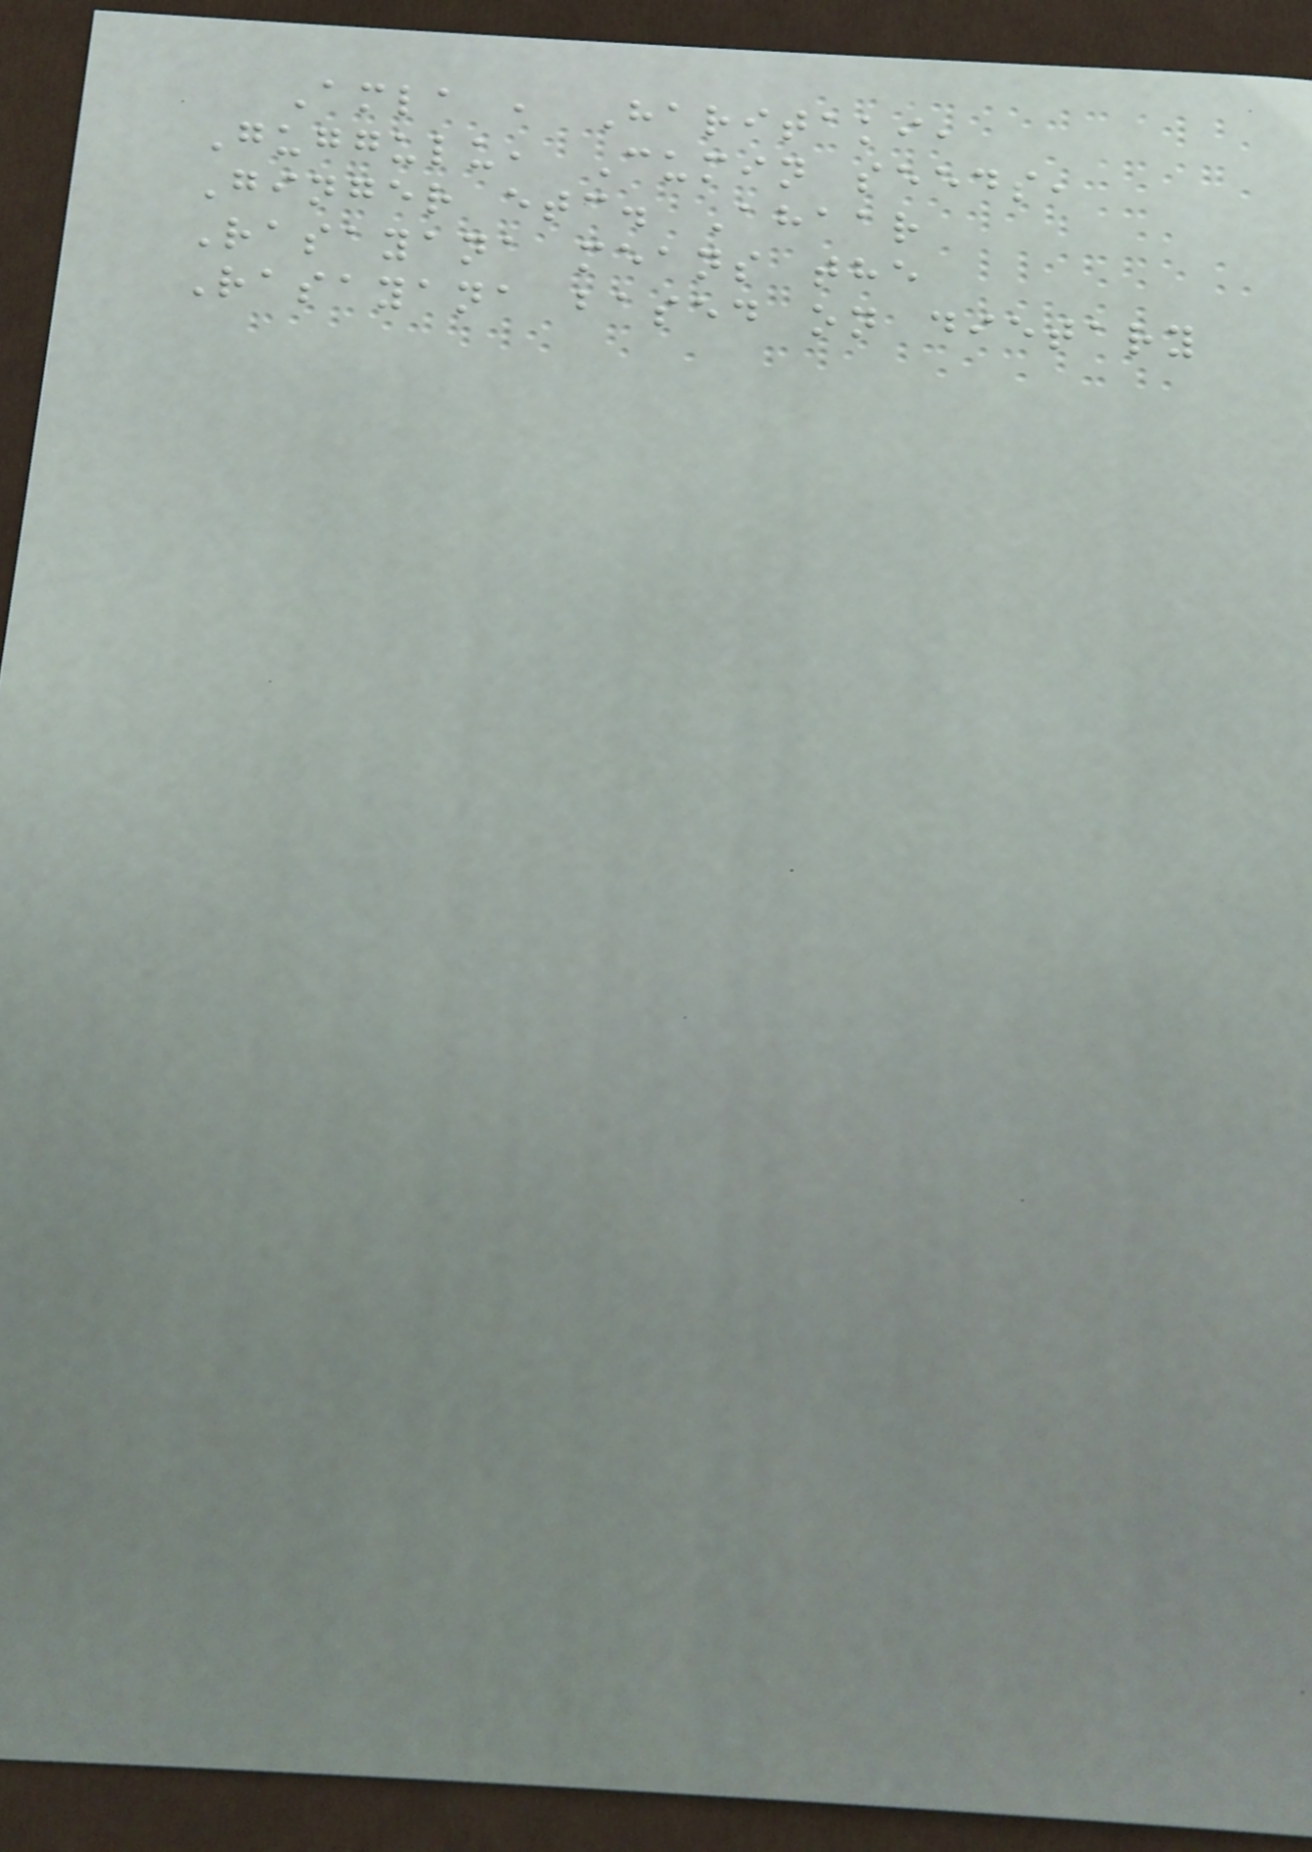Amla , Haritaki,
Guggulu, Cumin seeds,
Ginger etc. Ahaar
Rasayana means the
Rasayana based on dietary
